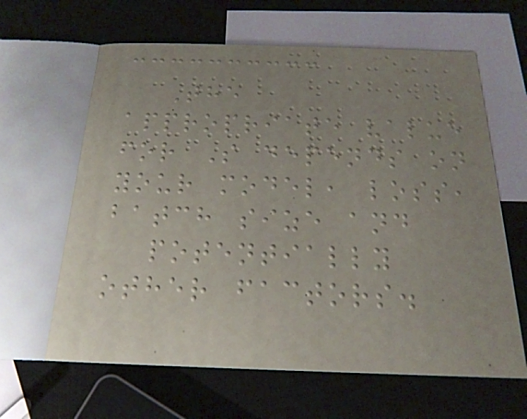The
appropriate value
for S depends on
your model, loss,
batch size and
potentially
other factors.
